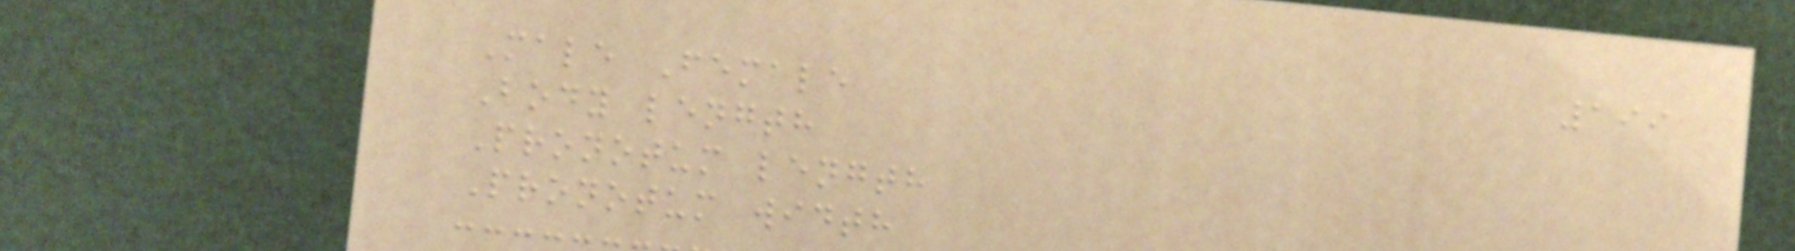199
Male Female
Body length
Pronotum length
Pronotum width
